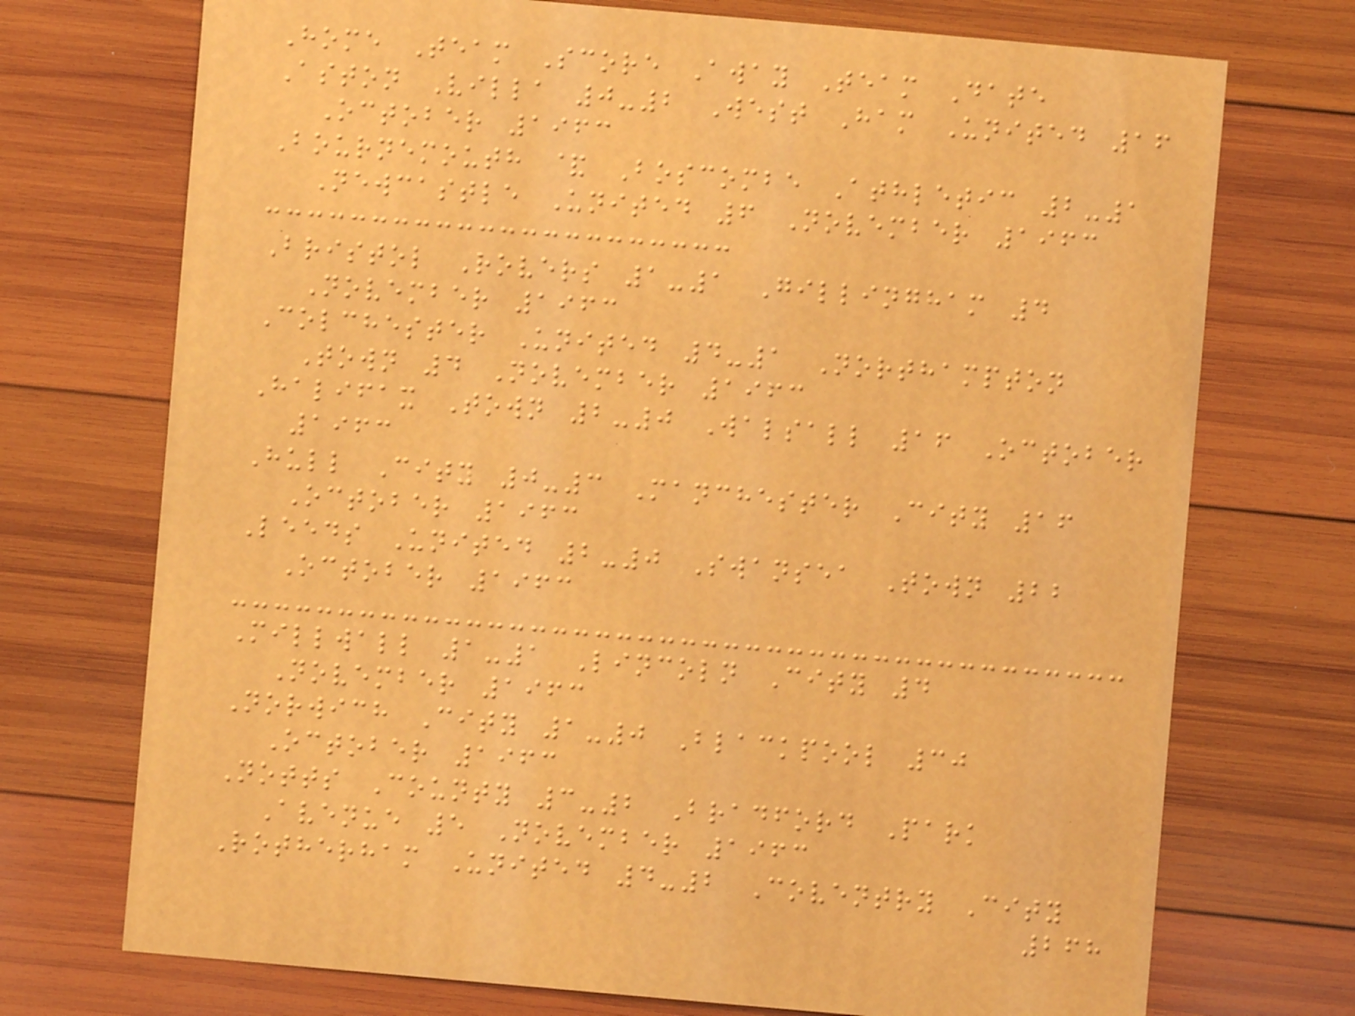Home Team Score Away Team Date
Aston Villa 0-2 West Ham United 16
October 1963
Bournemouth & Boscombe Athletic 2-1
Newcastle United 6 November 1963
Bristol Rovers 1-1 Gillingham 4
November 1963
Colchester United 4-1 Northampton
Town 4 November 1963
Halifax Town 2-0 Walsall 16 October
1963
Hull City 0-3 Manchester City 16
October 1963
Leeds United 2-0 Swansea Town 22
October 1963
Millwall 1-1 Lincoln City 4
November 1963
Norwich City 1-0 Blackpool 30
October 1963
Notts County 3-2 Bradford Park
Avenue 5 November 1963
Rotherham United 4-2 Coventry City
268
